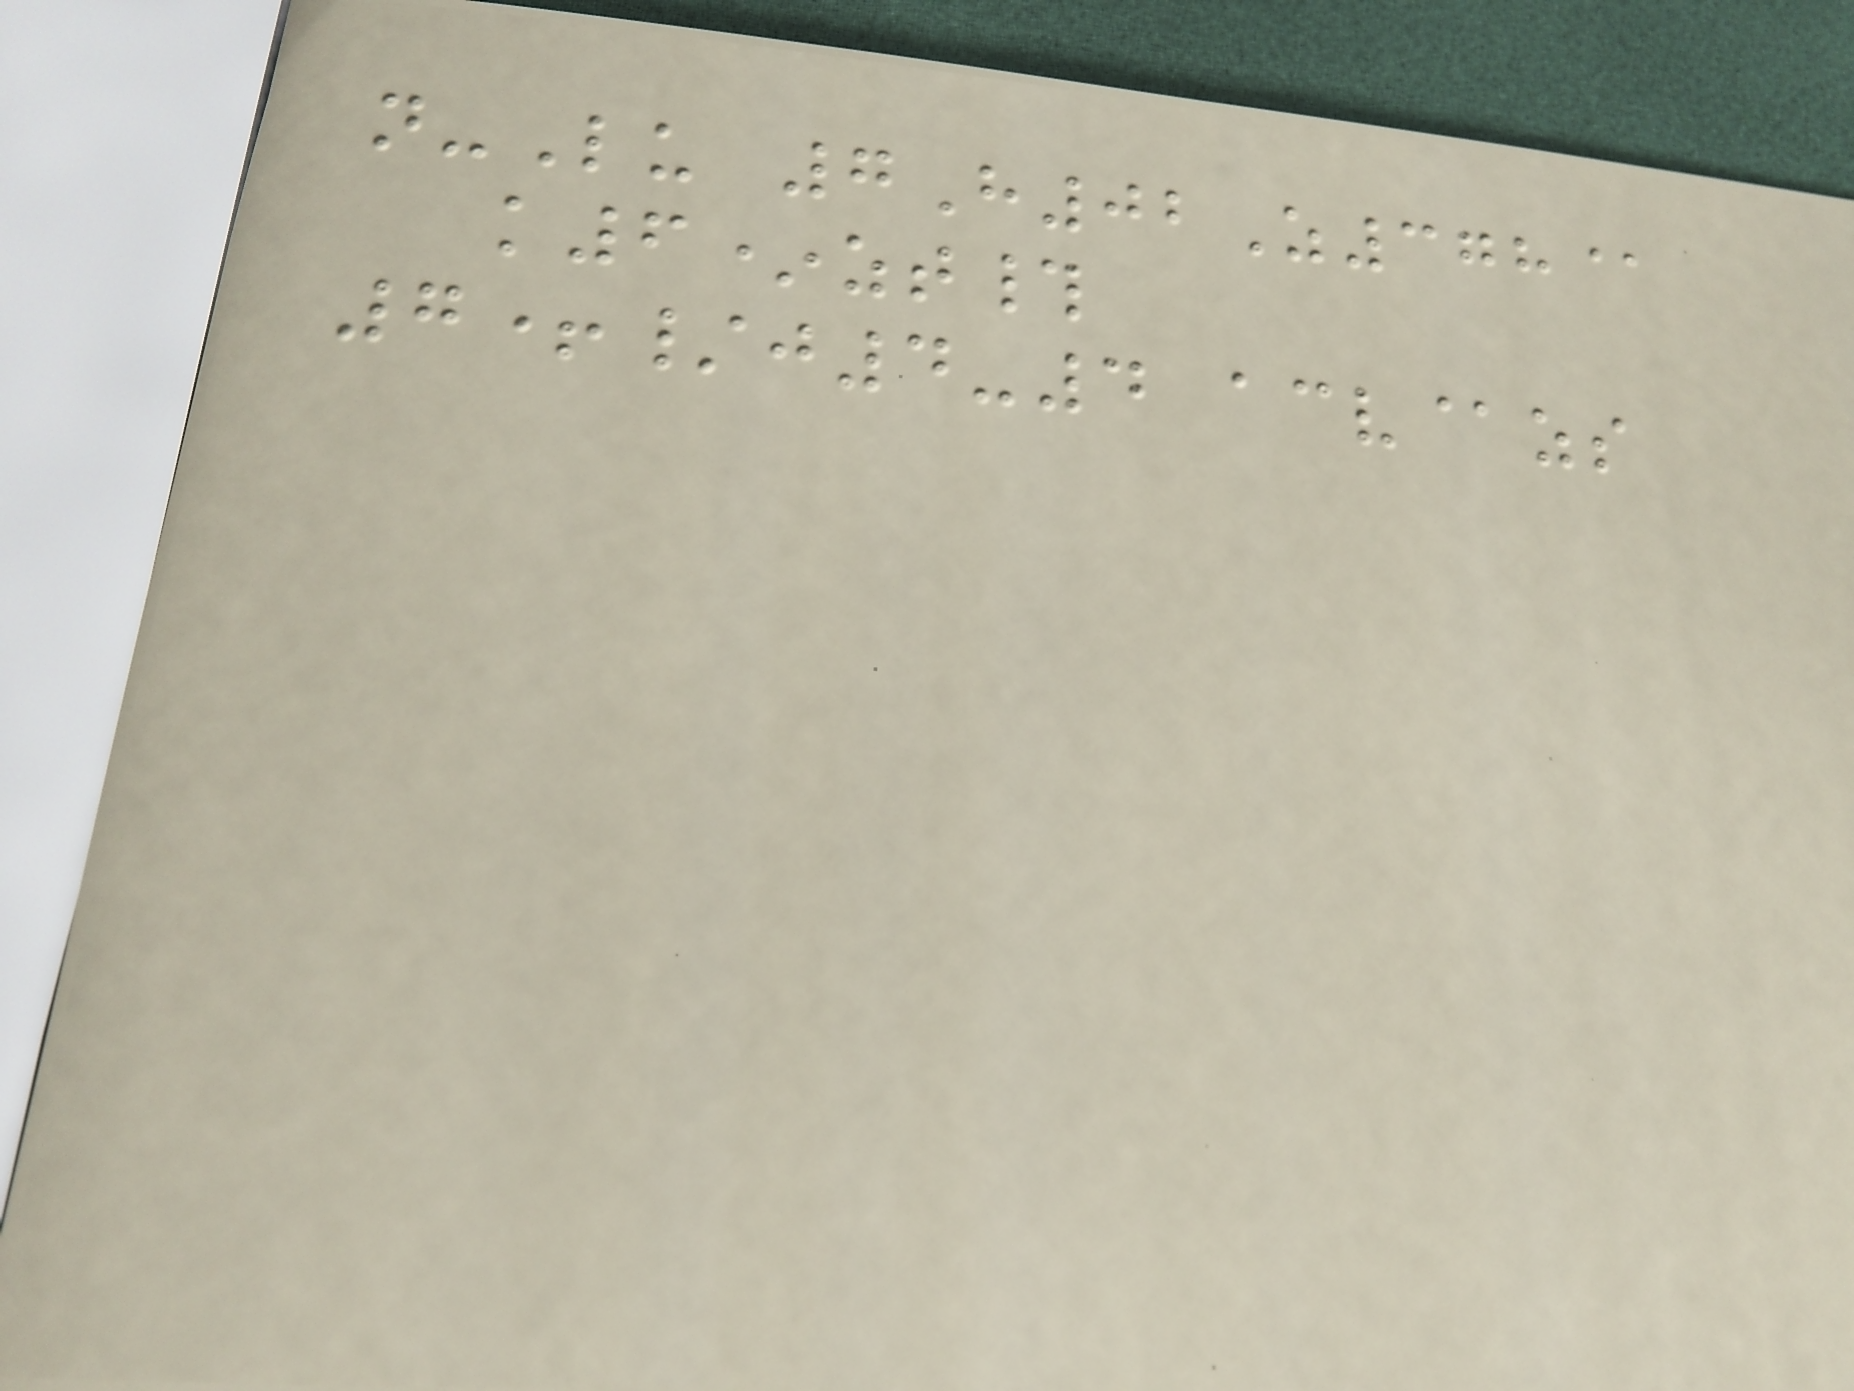n-Lu 7H02Z378@
k6*zt#
7+/j4-4 acv@zs
